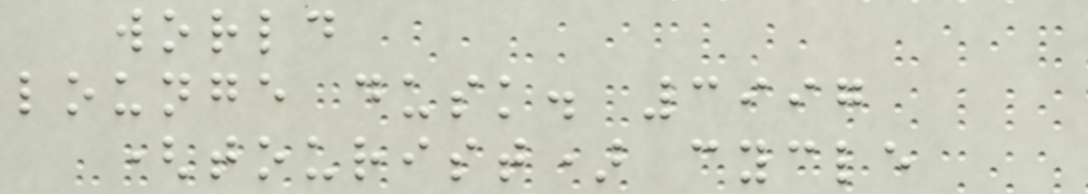world
lounge dusk. 3997
(tourist) cycle
